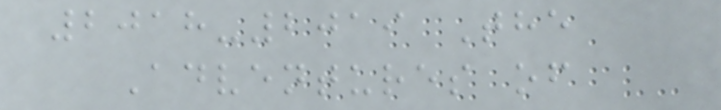2018-2019 The
Adventures of
